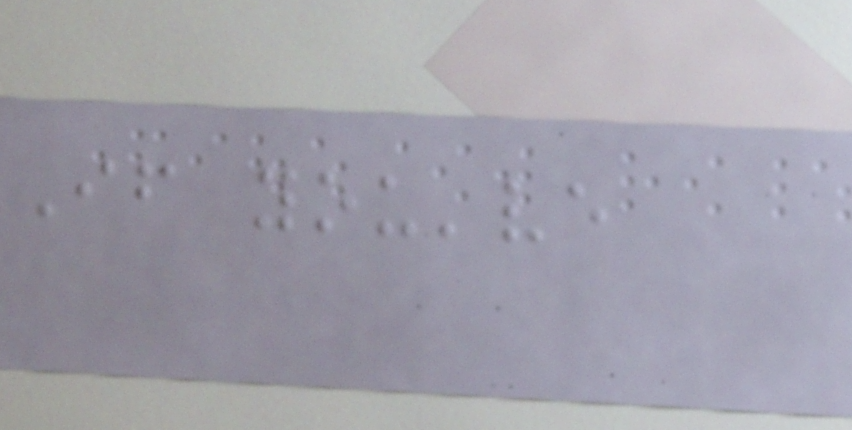If you've
